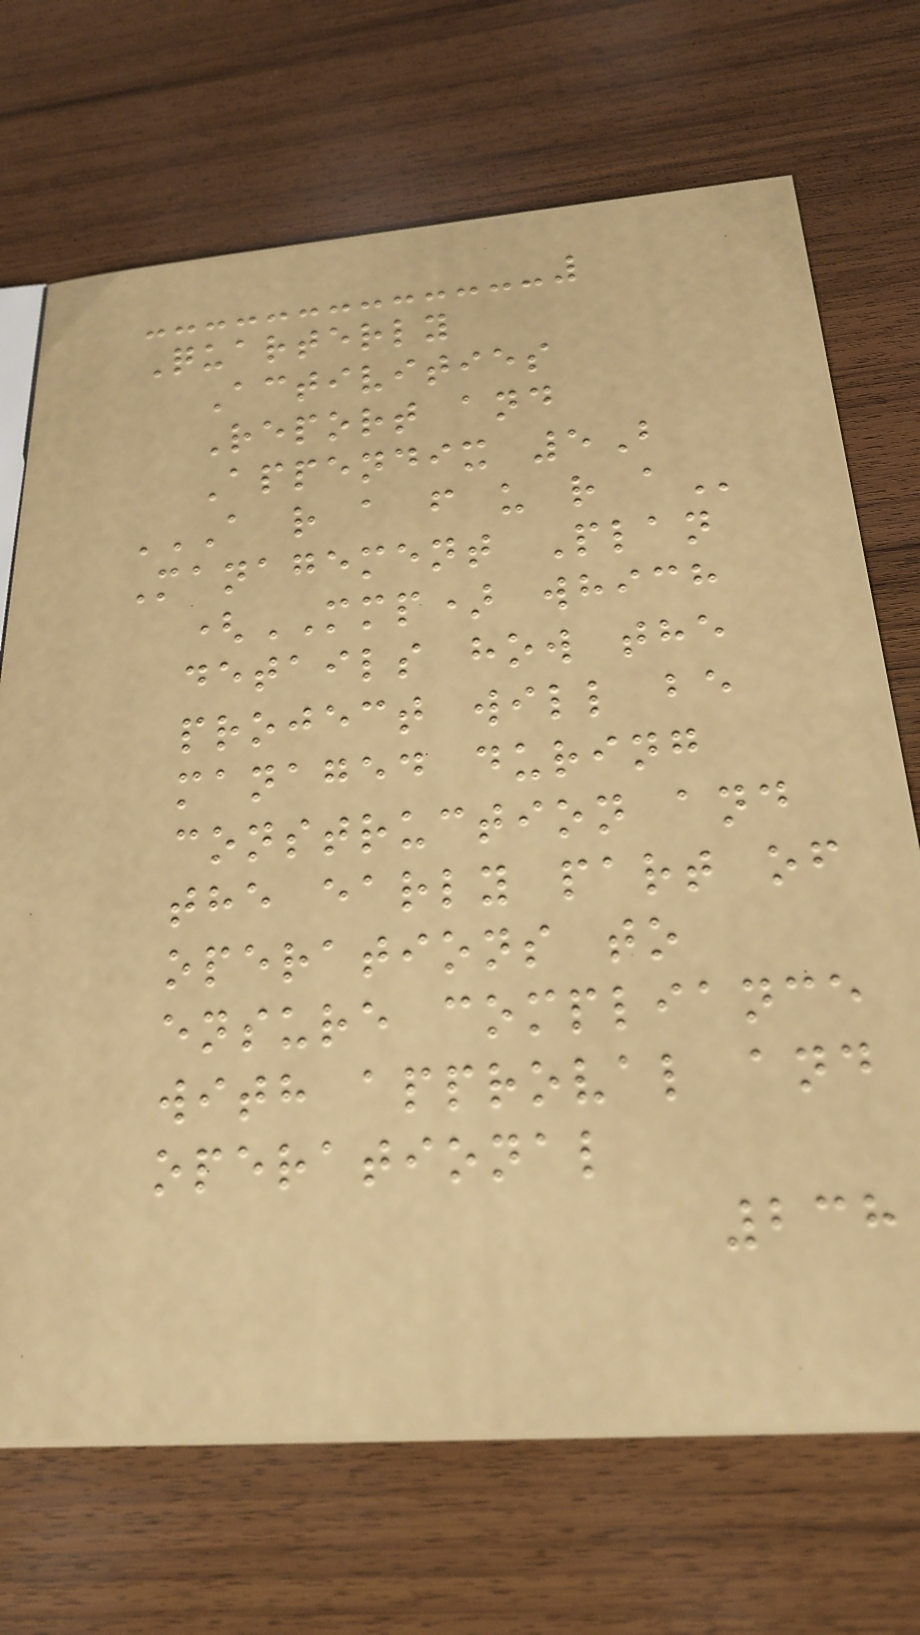Quarterly
Activities
Report and
Appendix 5B
A R A F U R A
Management Plan
(MMP) which
details how the
project will be
managed during
construction and
the early part of
operations to
ensure compliance
with approval and
operational
238
